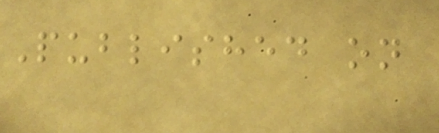Published on
